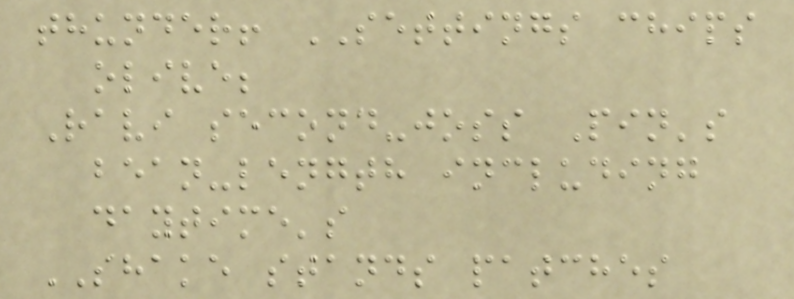thunder! SETTINGS chips
olive;
Ravi second-joss Pin's
bean-length including
daytime's
SHAKE stands patches
